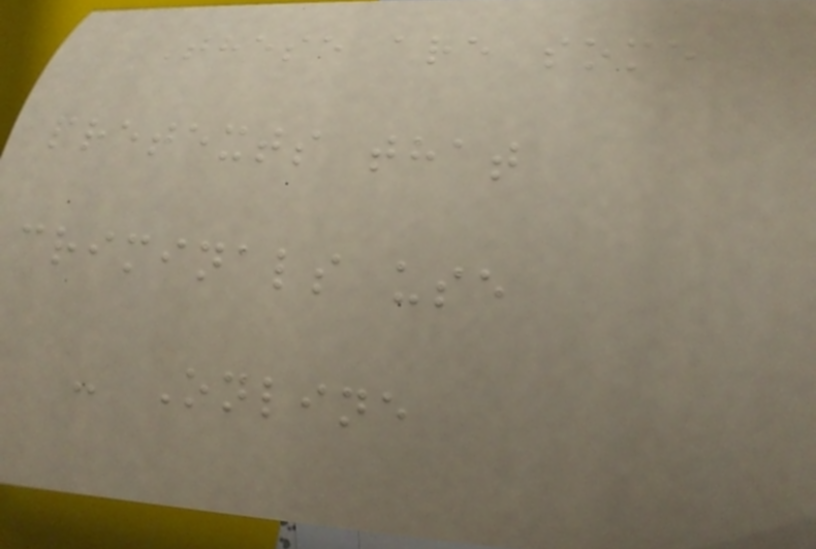These are some
pretexts that
criminals use
- Online
